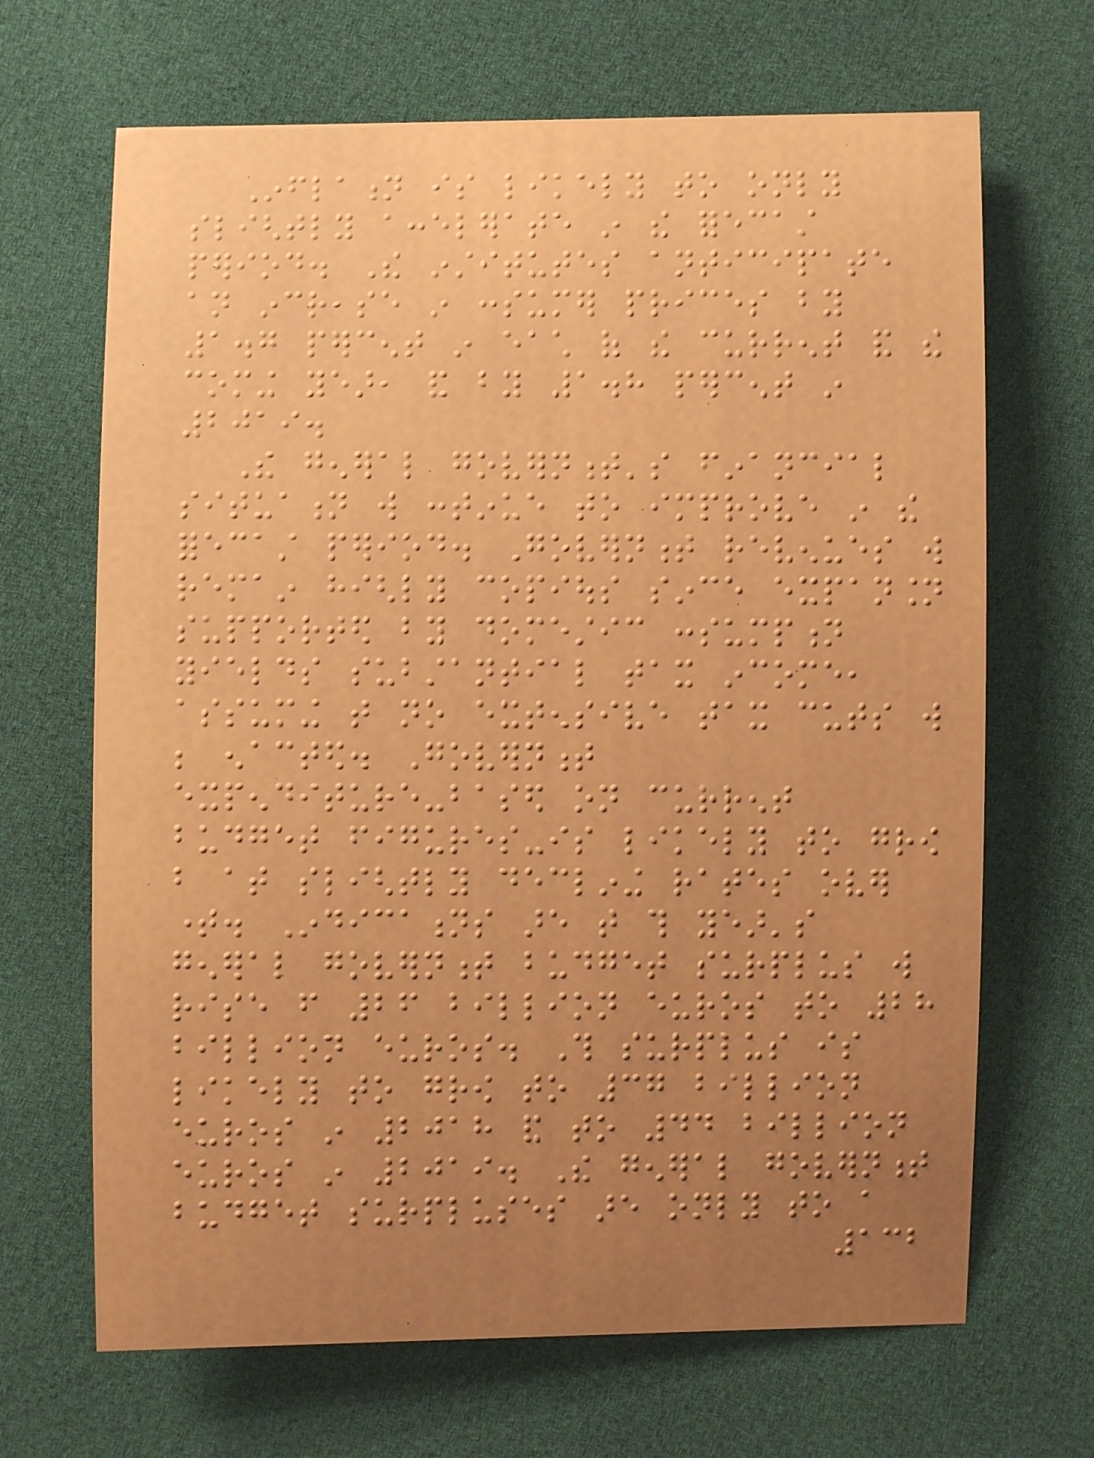Inflation is likely to only
slightly accelerate in the forecast
period. The institutes anticipate
an increase in consumer prices by
1.7 percent in each of the current and the
coming year, and by 1.8 percent in
2019.
The general government's financial
situation will continue to improve in the
forecast period. Government revenues will
remain highly copious since expansion
supported by domestic consumption
yields substantial tax income,
assuming that no extensive tax cuts will
be enacted. Government
expenditure-based on current
budget figures-is likely to grow
but at slightly declining rates over
time. Indications are that this year's
general government budget surplus will
rise from 26 billion euros to 28
billion euros. This surplus is
likely to grow to 37 billion
euros in 2018 and to 44 billion
euros in 2019. The general government
budget surpluses are only to a
132
